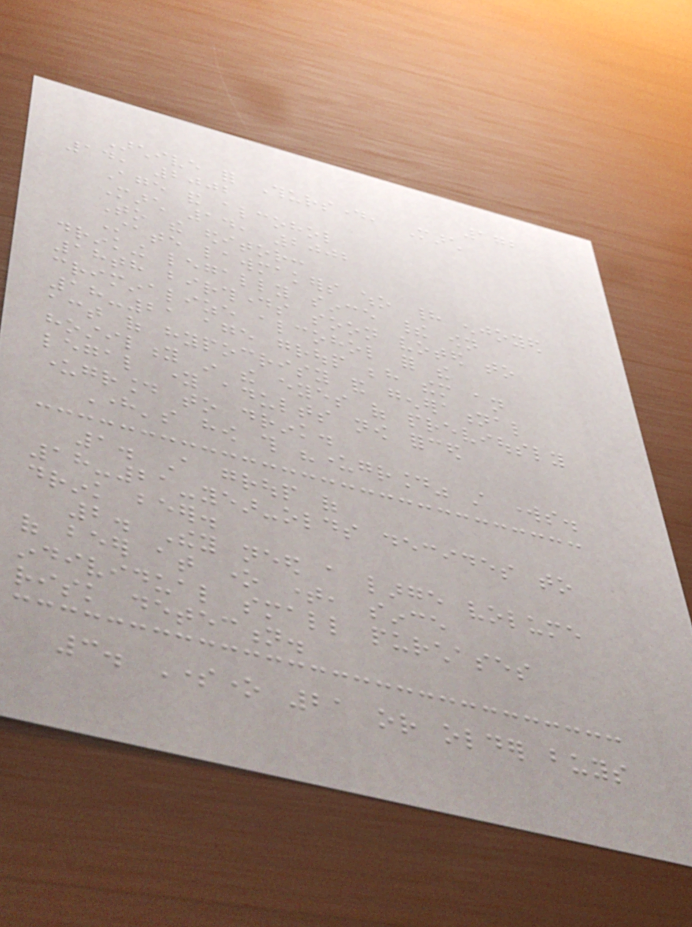172
Archive for Thursday, March
14, 2002
Age and alcohol
March 14, 2002
To the editor:
State lawmakers who had enjoyed
drinking legally since their own
18th birthdays soon voted to
criminalize alcohol for the
18-21 age group behind them an
act of hypocrisy and generational
hostility in the eyes of previously
legal young adults now forced
underground to drink.
Here's how this "underground" still works.
1. A group of
18-21-year-olds decides to
drink beer.
2. They need a large volume
of beer at one time, since
individual small purchases
risk detection.
3. Someone 21 or older buys
